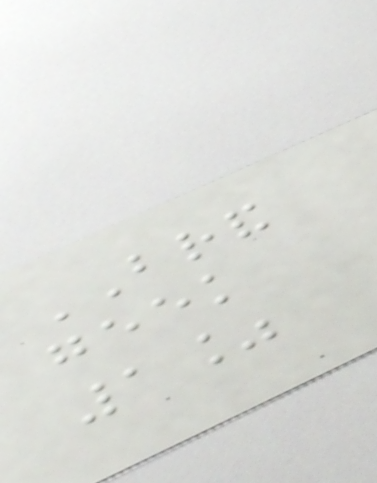BRAND
geek
1%
